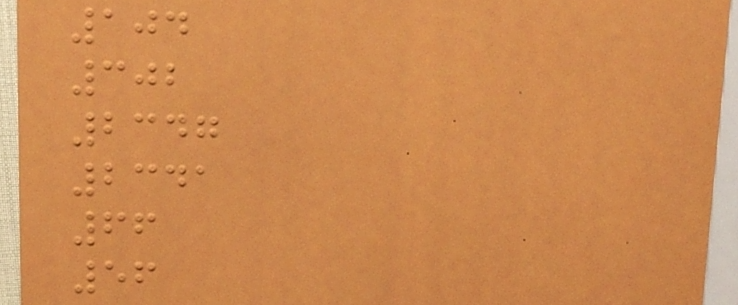104
302
2347
2341
66
56
